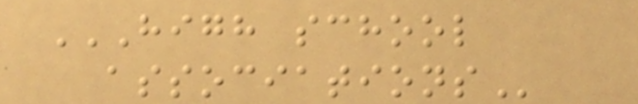HIGH SCHOOL
ASSOCIATIONS
